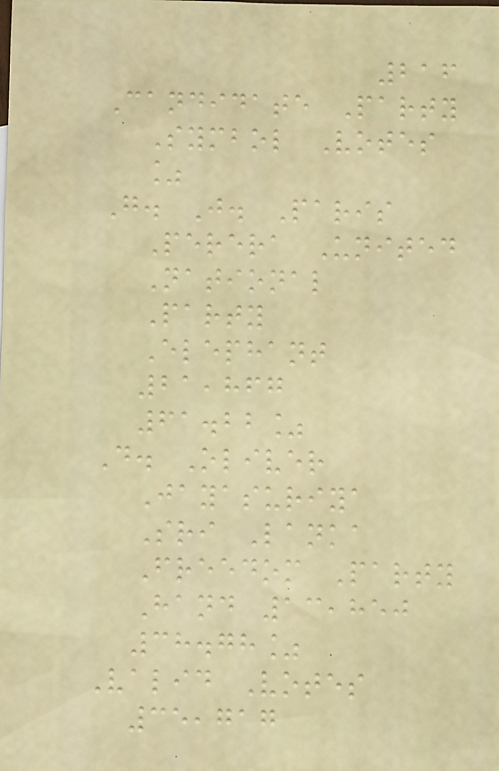216
Candidate Party
Symbol Votes
%
G. J. Paris
Perera United
National
Party
Elephant
21,867
61.22%
D. Oliver
Jayasuriya
Sri Lanka
Freedom Party
Hand 13,850
38.78%
Valid Votes
35,717
